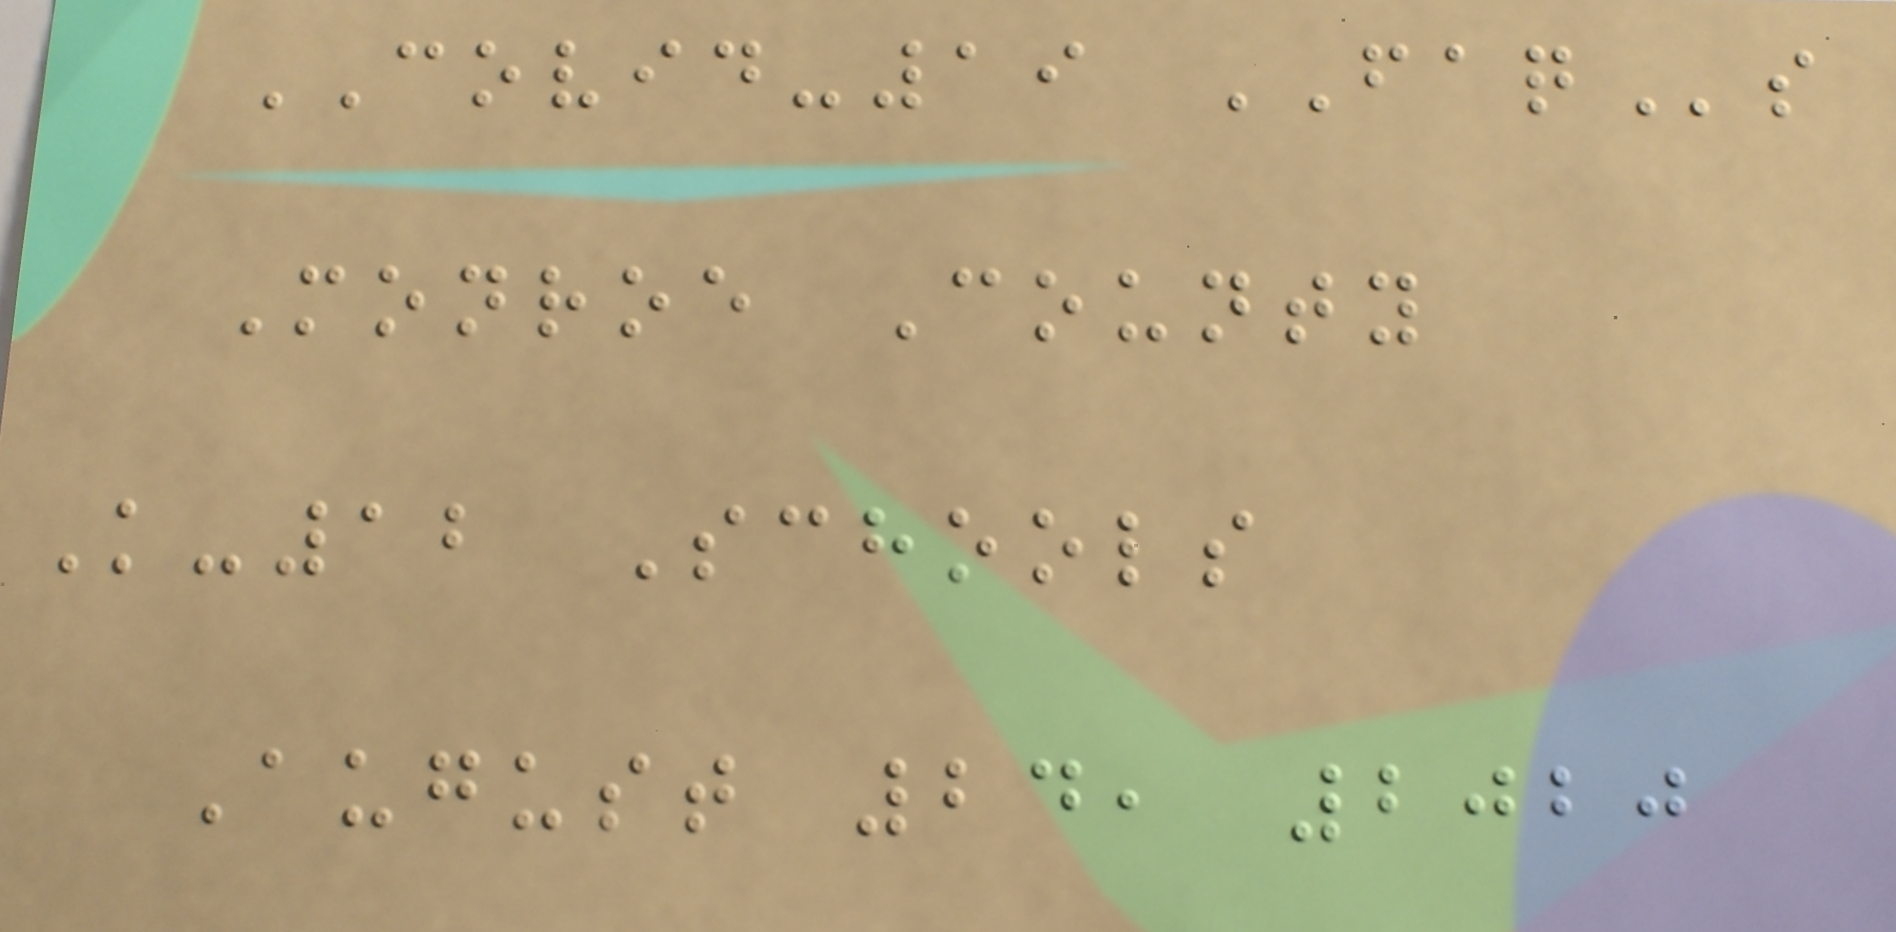COVID-19 FAQs
Monroe County
K-12 Schools
August 24, 2020
